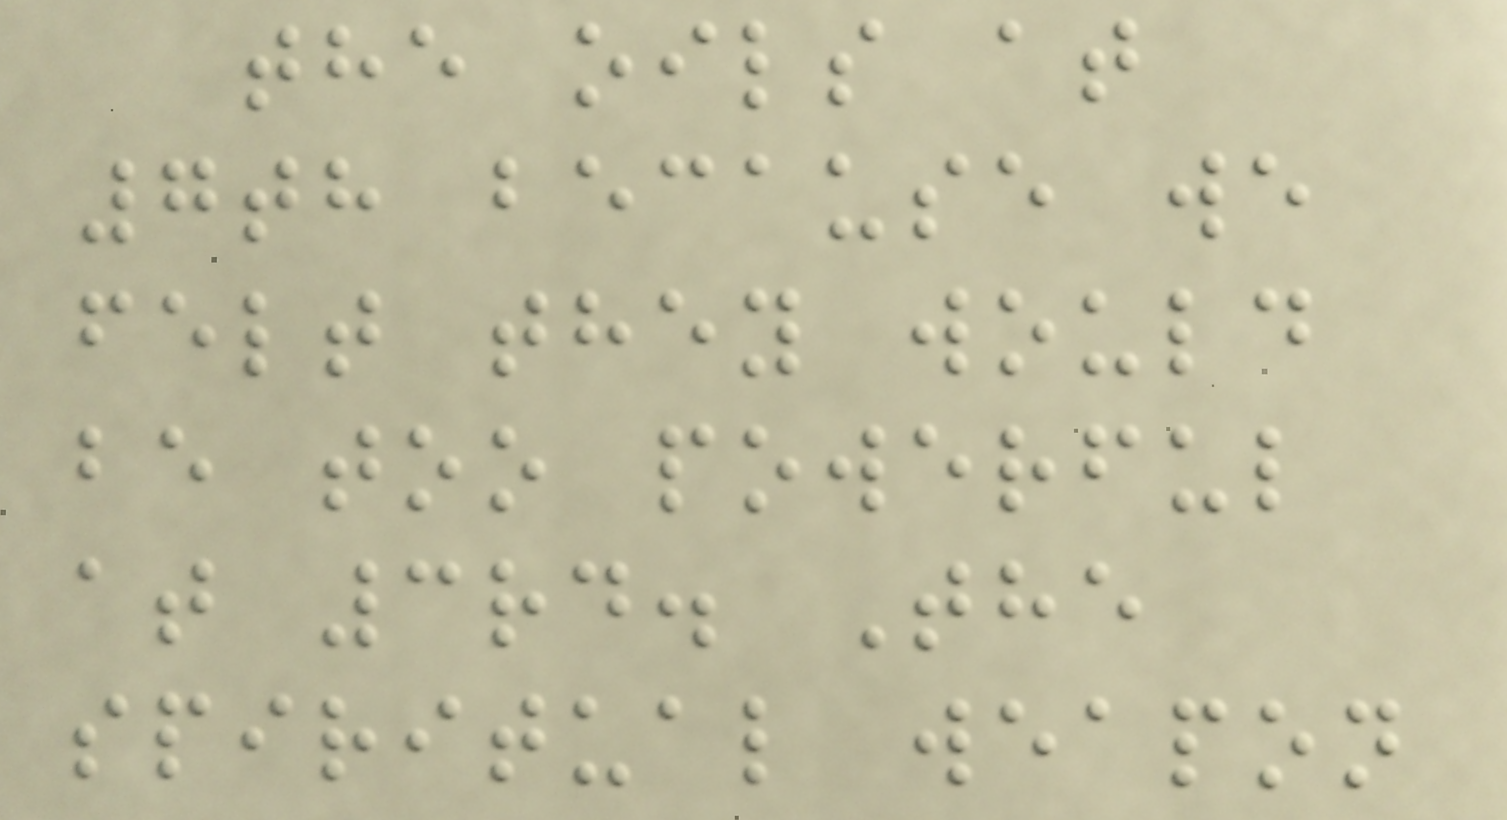the oils at
7th because we
felt they would
be too powerful
at 3rd. The
spiritual weapon
